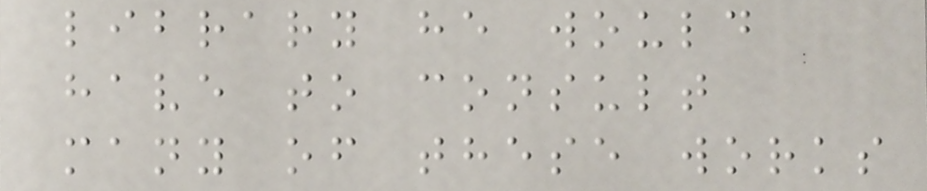library he would
have to consult
many of these works
